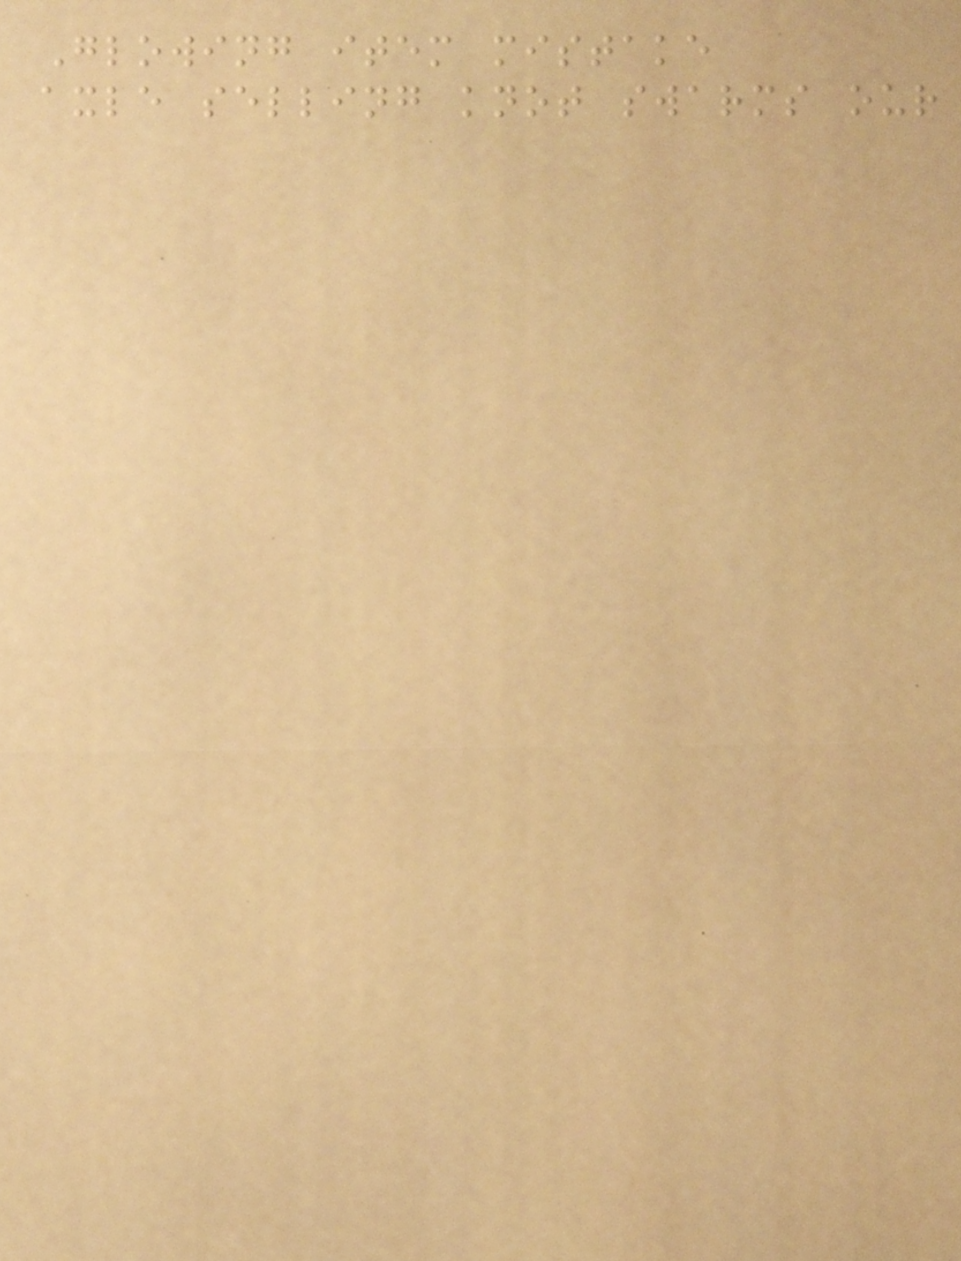Glowing item mistake
axle selling knot swarms our
